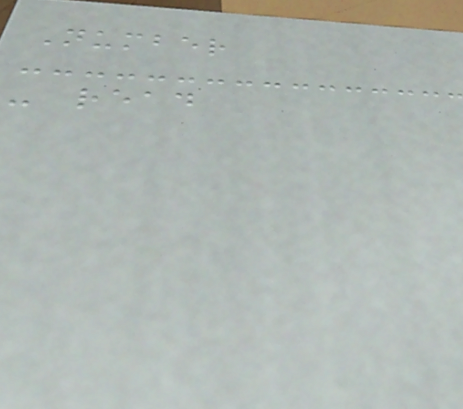Number
- read
